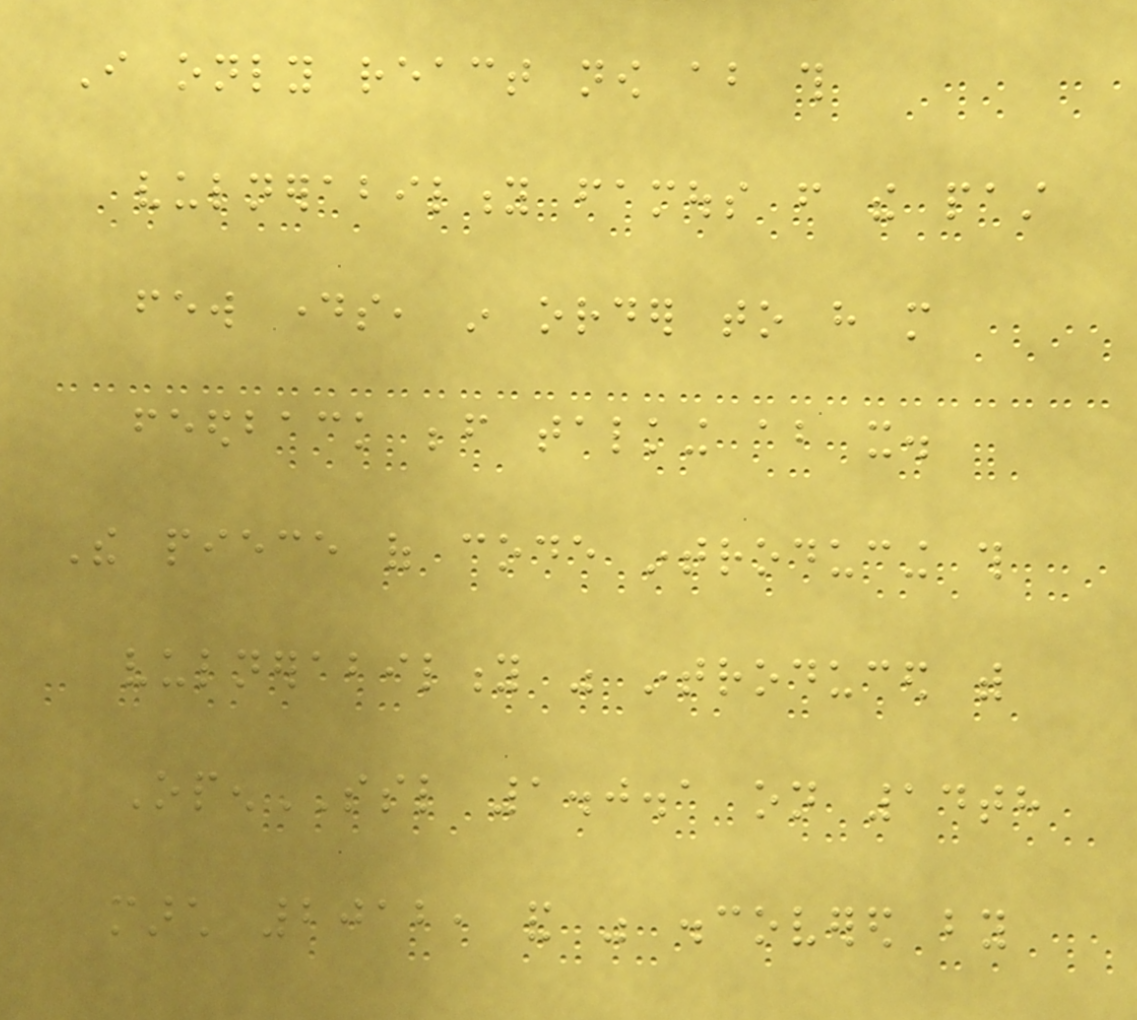I only react now about this
vulnerability famous from the past
few days, in order to have more
feedback before talking about it.
The piece of code introducing this
vulnerability was introduced with
OpenSSL 1.0.1 on 14th
march 2012, and was discovered by
